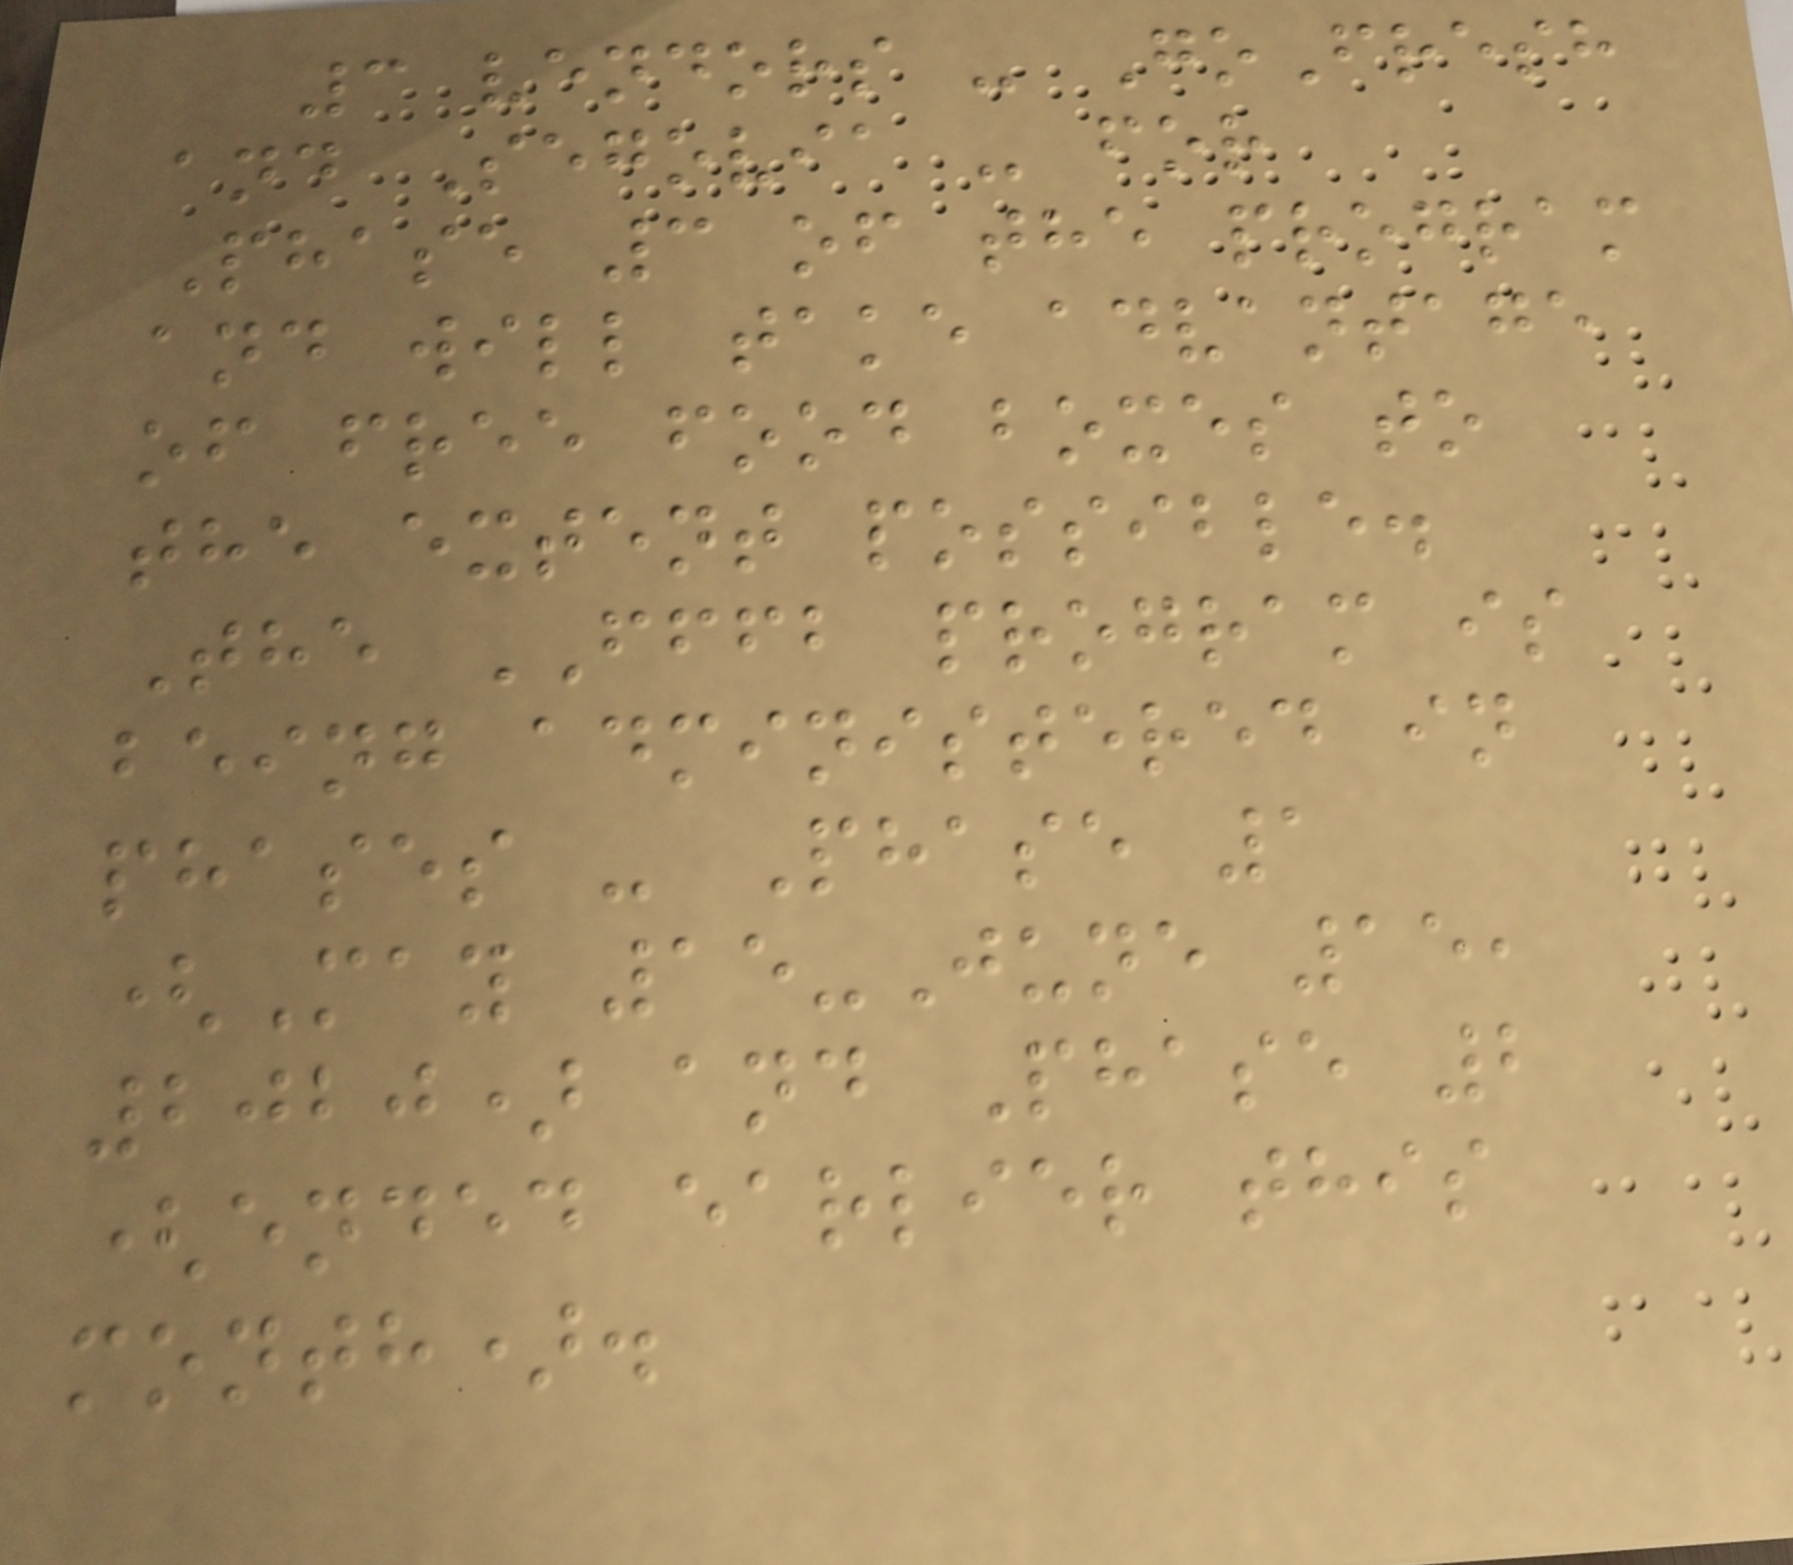3 vendors - GoFresh
and Segovia - for
Phase 3 of the program
and will take advantage
of free food boxes to
the extent possible.
The FFFB program is
being administered in
phases - Phase 1
(May 15-June 15,
2020) and Phase 2
(ended earlier this
month).
